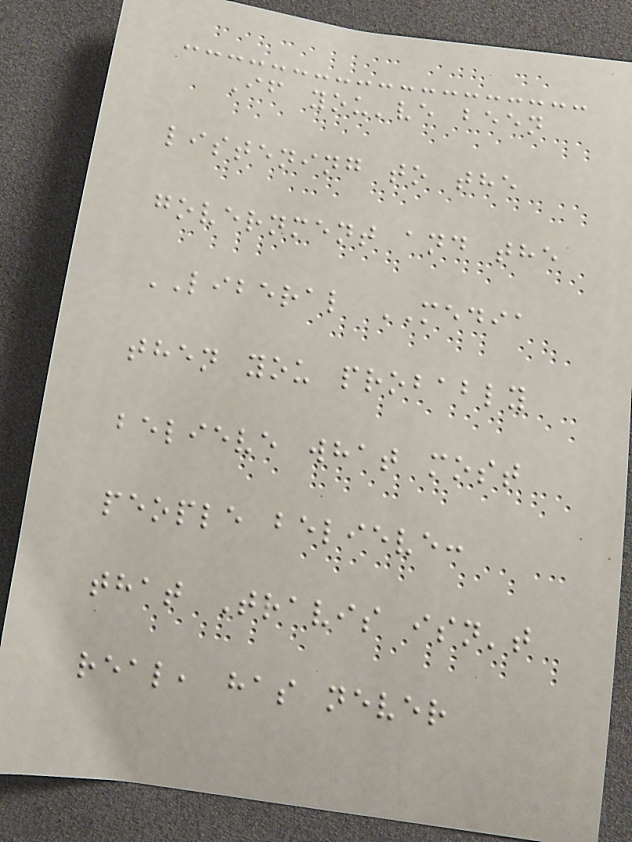If you've been
listening to the
government and the
LIBERAL MEDIA
then you probably
believe what most
people believe:
that Travis isn't
real, has never
